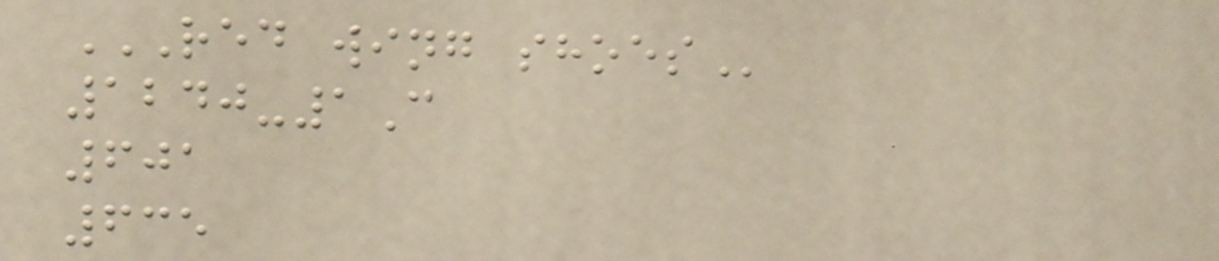RED WING SHOES
1240-1C
601
635
